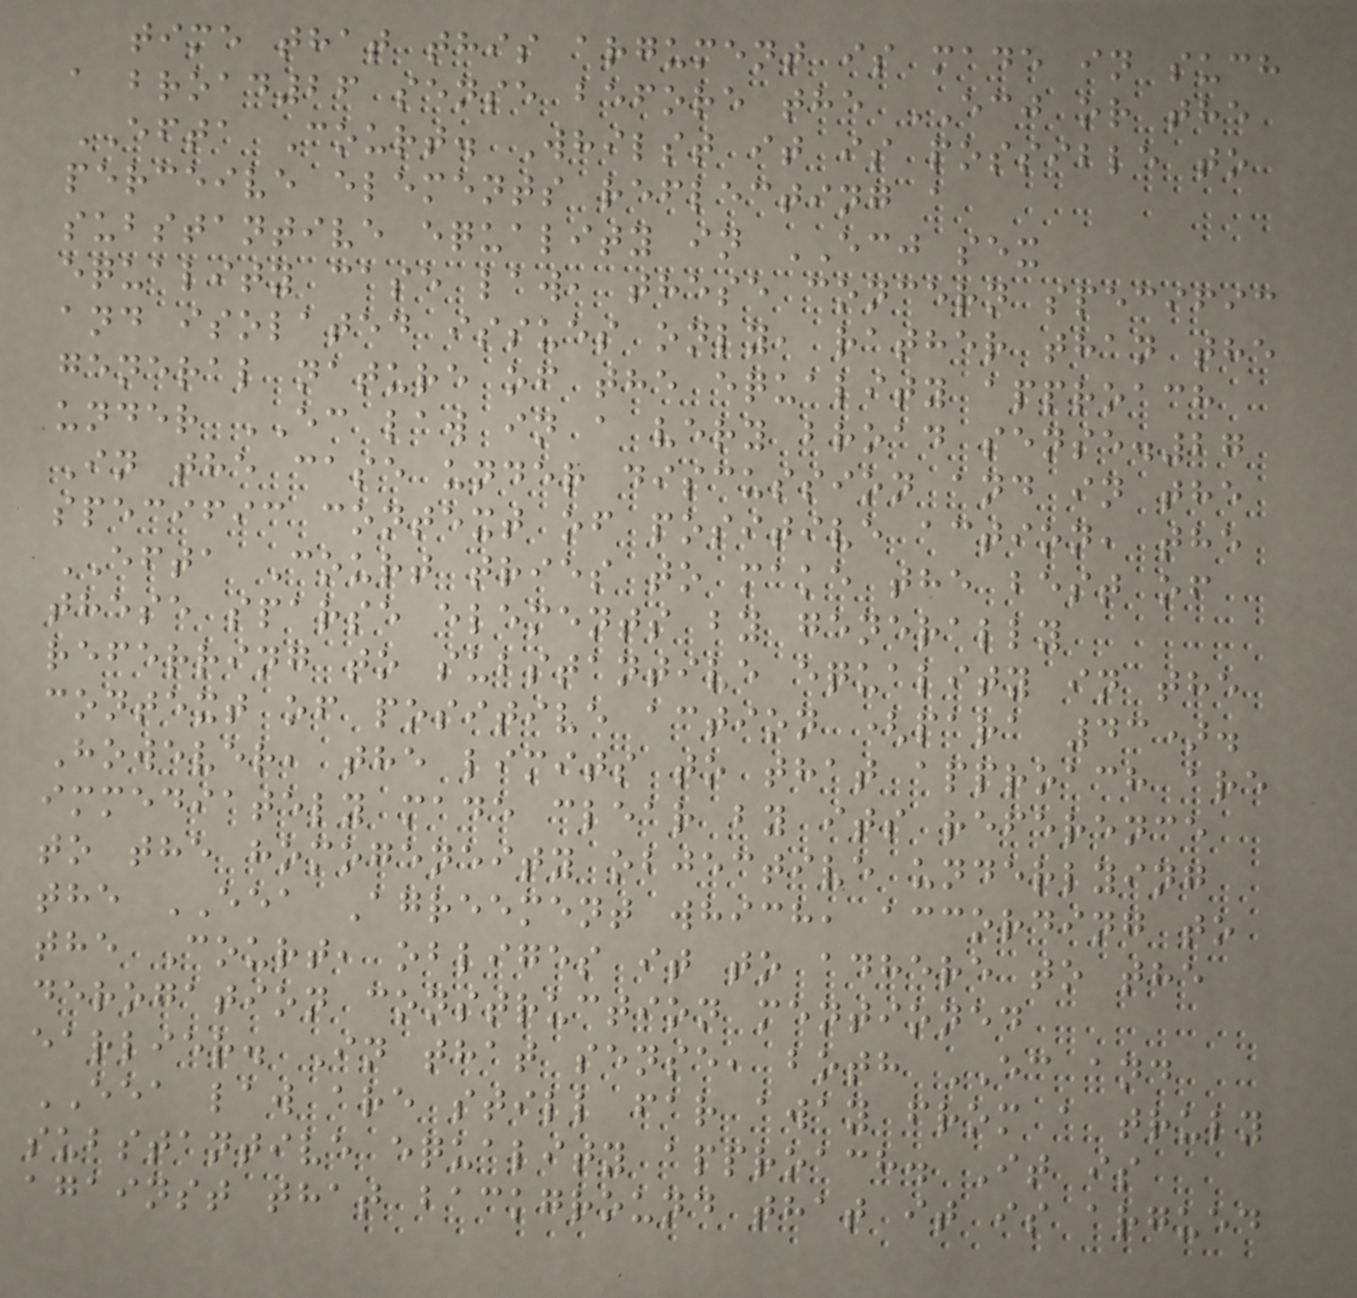time that this argument is made in such
a broad26 sense before the ECJ or the
EFTA Court. Whilst it is possible to
perceive elements reflecting a
substantive equality in ECJ sex
equality case law, these concern specific
and isolated issues only, rather than the
general nature of the equality approach
under EC law in a very broad sense.27
In the case under discussion and in the
specific context of positive action, the
EFTA Court tries to make the best of
these sparse elements by generally
referring to substantive equality in the
context of positive action (para 43).
However, the limits to that approach are
immediately made clear by its reference
to the homogeneity objective underlying
the EEA Agreement which, according to
the Court, obliges it to adhere to the
derogation construction mentioned
earlier. In that sense, both EC and
EEA law are still far away from a truly
substantive equality approach. It is
against that background that it is argued
